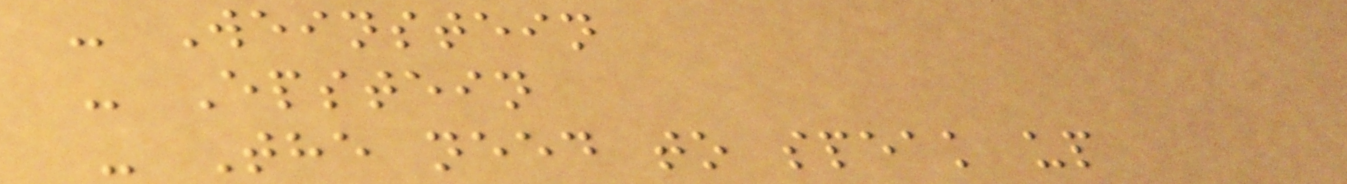- Weinstein
- Epstein
- The need to speak up
